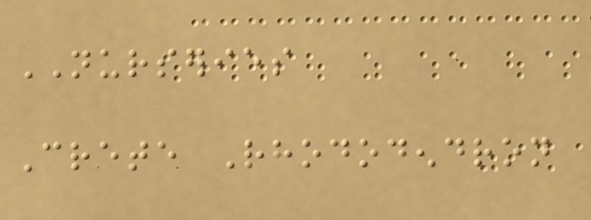NURSERIES
Crete Rhododendron
